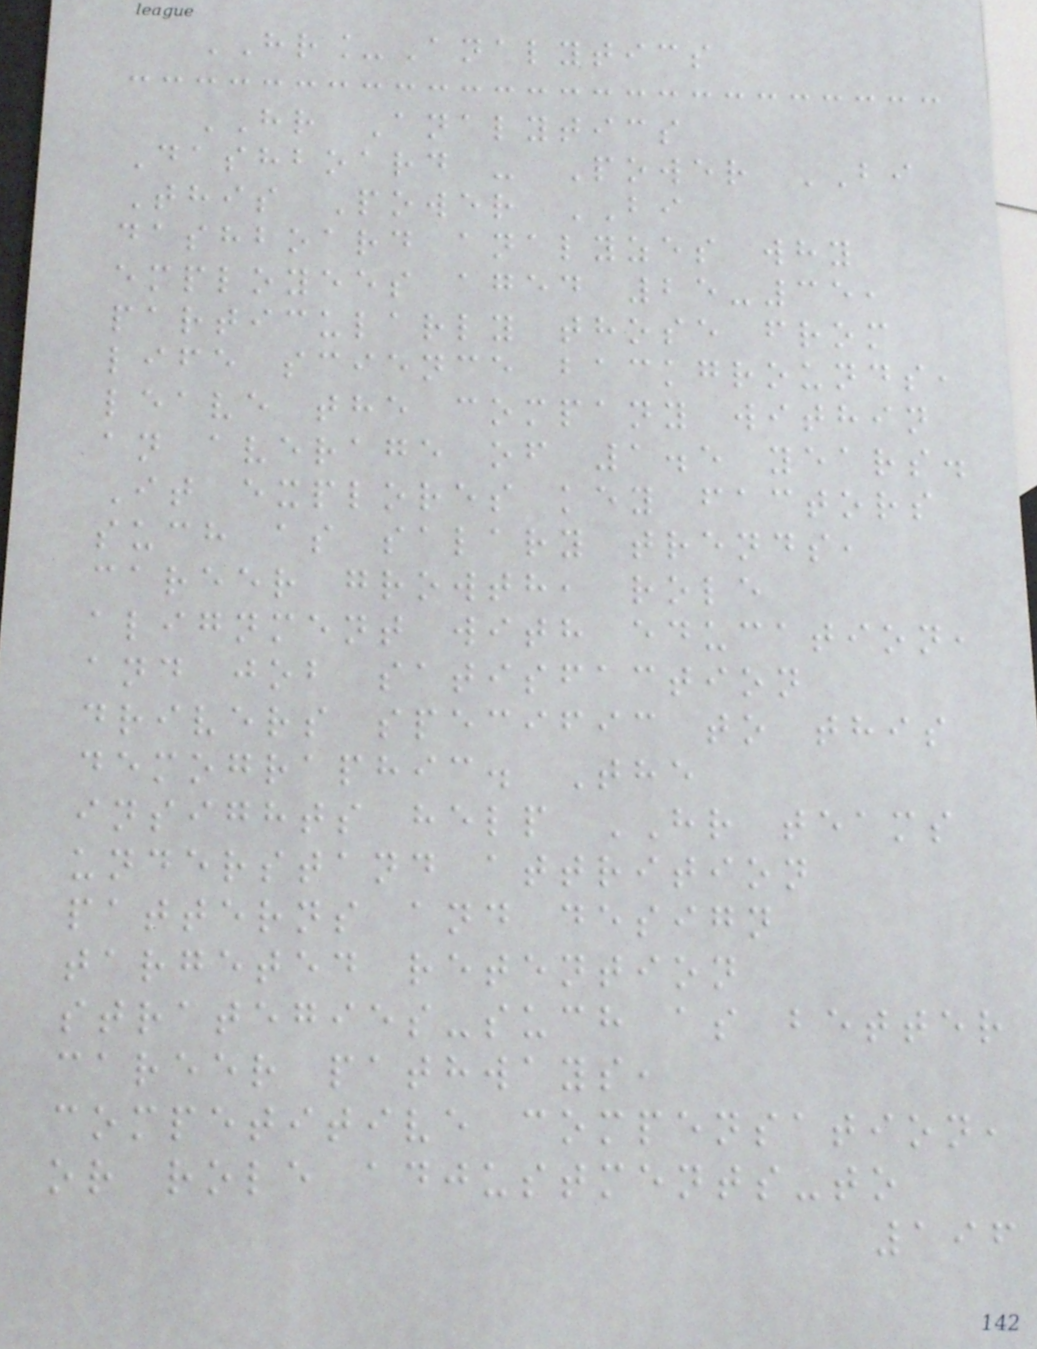HR_Analytics
HR Analytics
Dashboard - Power BI
This Power BI
dashboard analyzes why
employees aged 25-35,
particularly those from
life science backgrounds,
leave the company within
an average of 1.5 years.
It explores key factors
such as salary trends,
career growth, role
alignment with education,
and job satisfaction
drivers specific to this
demographic. The
insights help HR teams
understand attrition
patterns and design
targeted retention
strategies-such as better
career pathways,
competitive compensation,
or role adjustments-to
196
